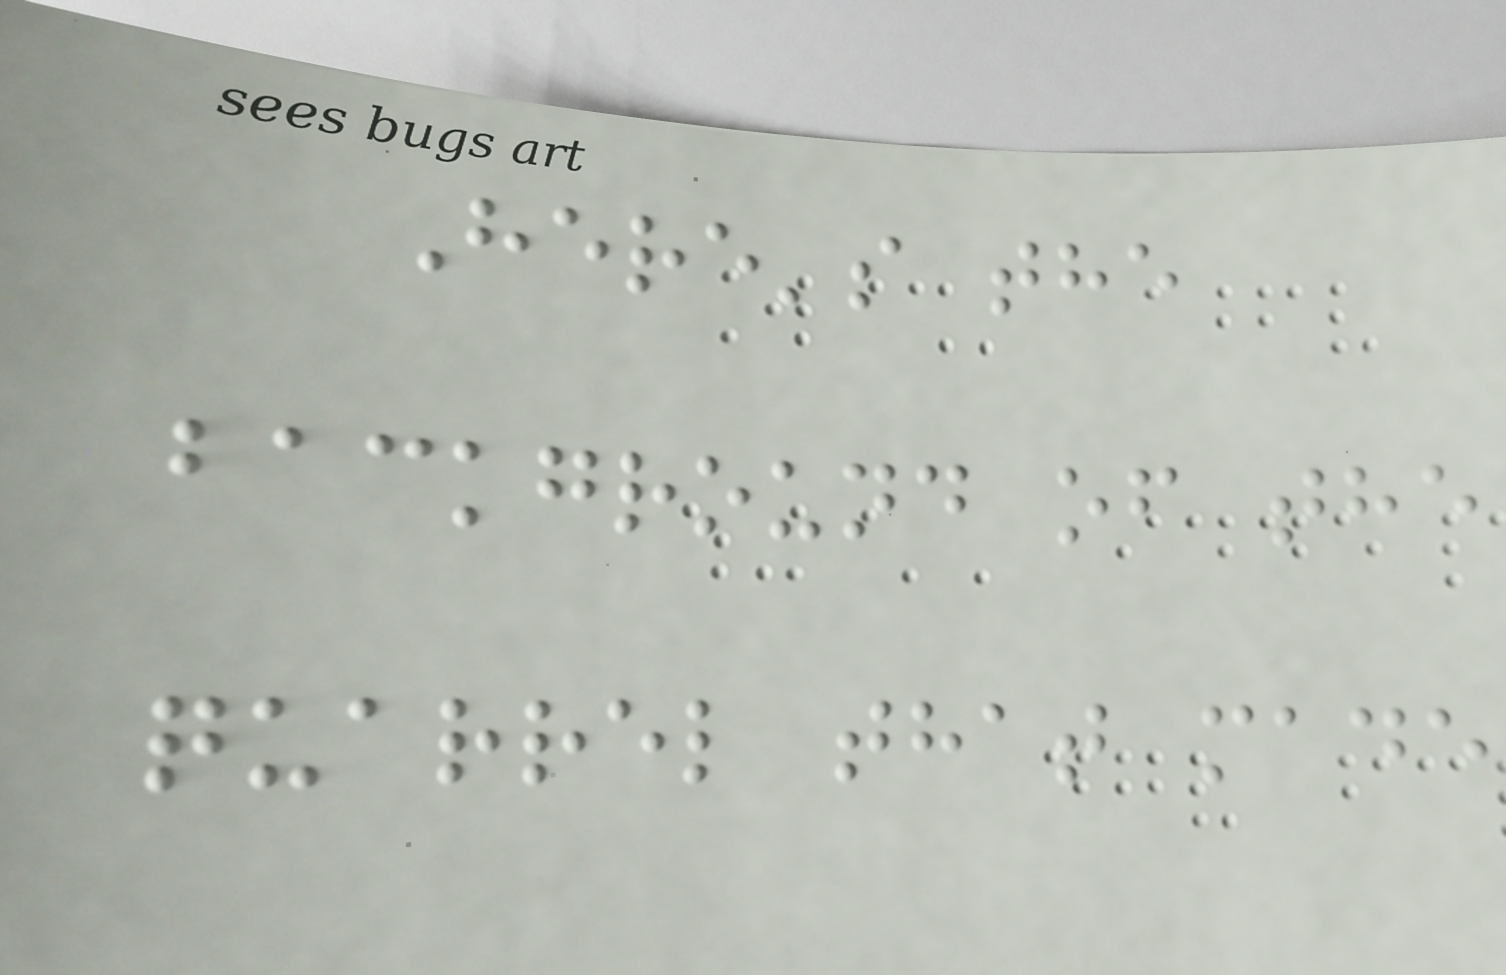Here's the
background of the
quarrel that made
